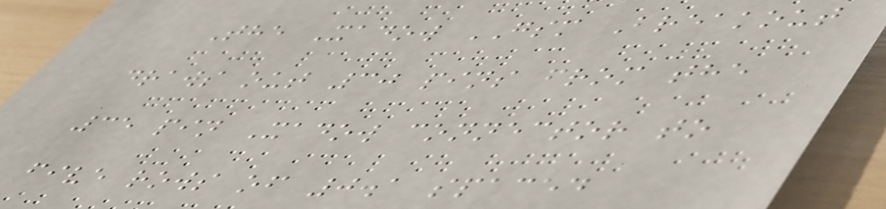The Xadow GSM Breakout
draws out 30 pins from the
35 pin Xadow connector to
five rows of 0.1 spaced
